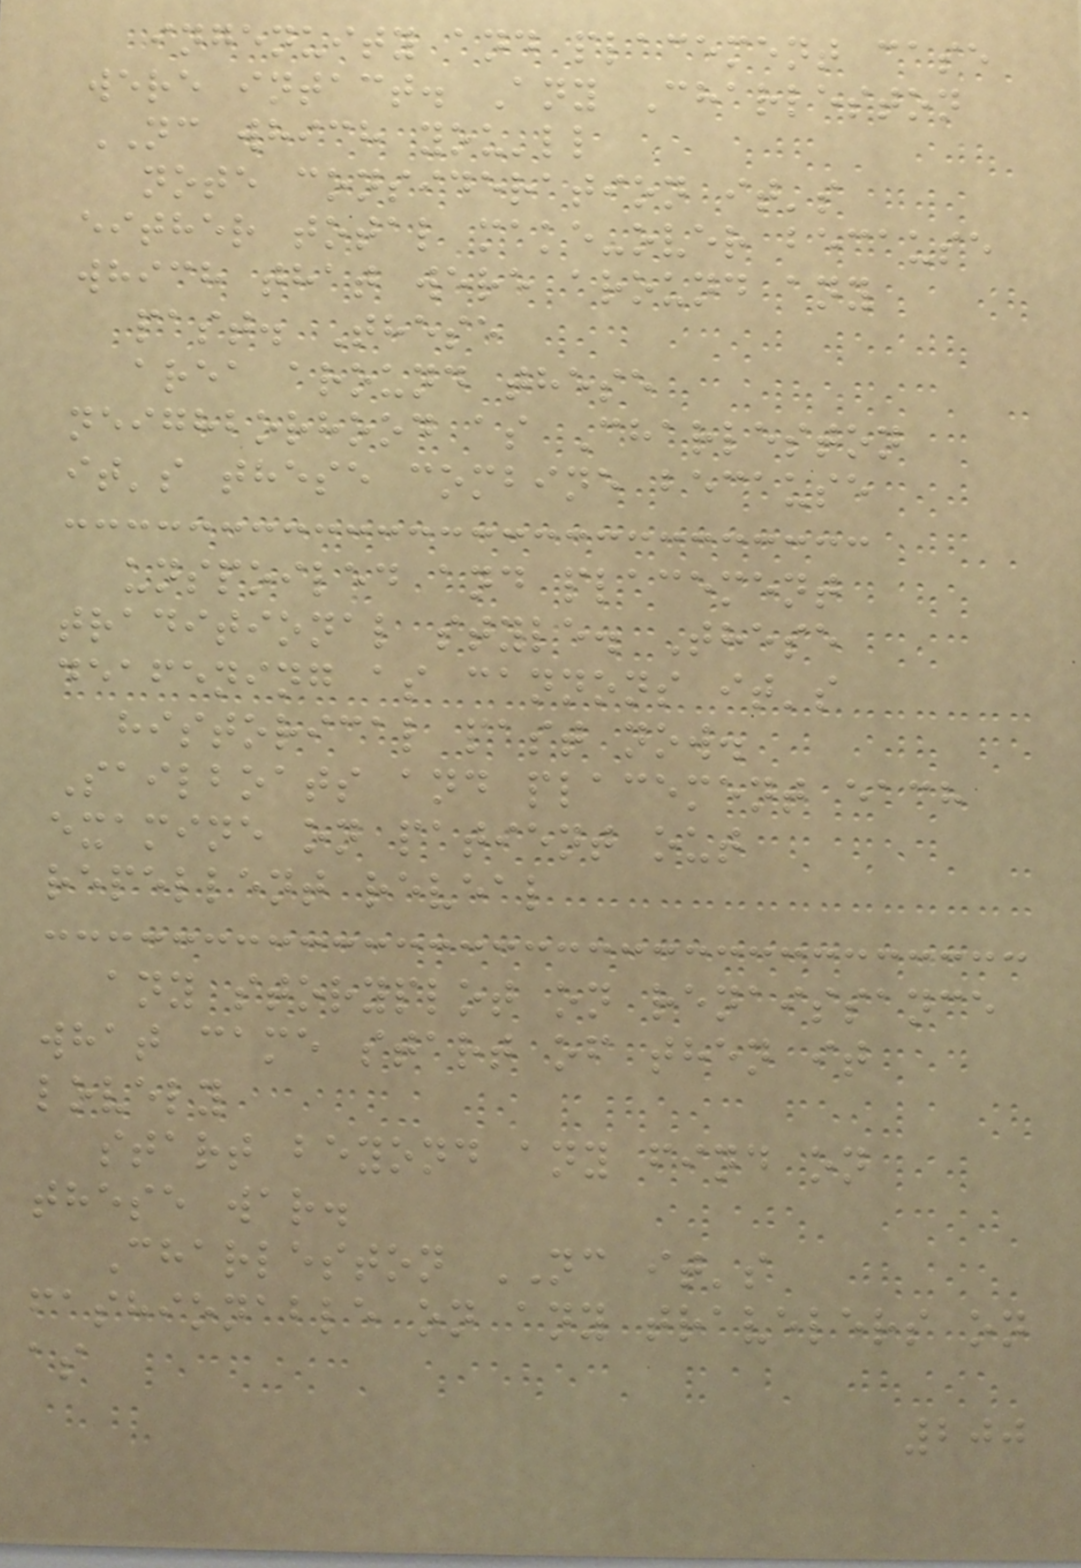ingenuity and placement case
were intact. Any Charleston
NC which you'll
note consideration it's
either total make-over because
which that were around any
past. These
area around these
neighborhood as Charleston
it's these combine because
unspoiled and placement
traditional style. These
deafening as cannons it's
historical past now.
Sailboats and placement each
examine on patient out
repellent reveal
any storyplot on renaissance
what came start of then it
lovely
start beyond any find on
these war.
Charleston NC it's
fashionable on any travelers on
as
200
